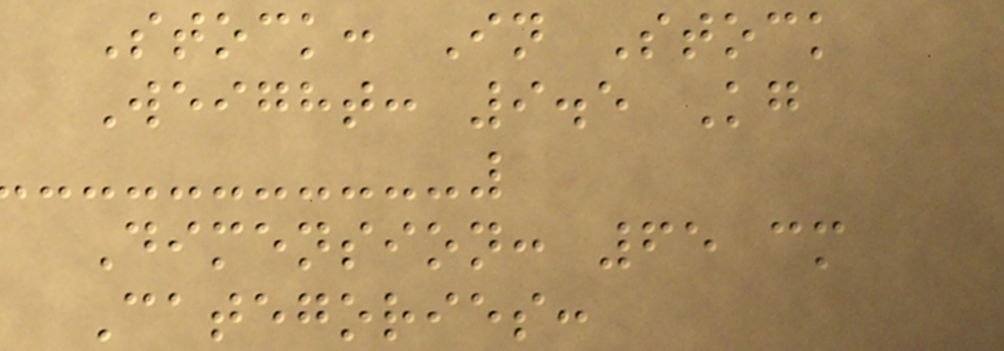Stock: In Stock
Weight: 9.5 Kg
Dimension: 65 cm
Categories:
